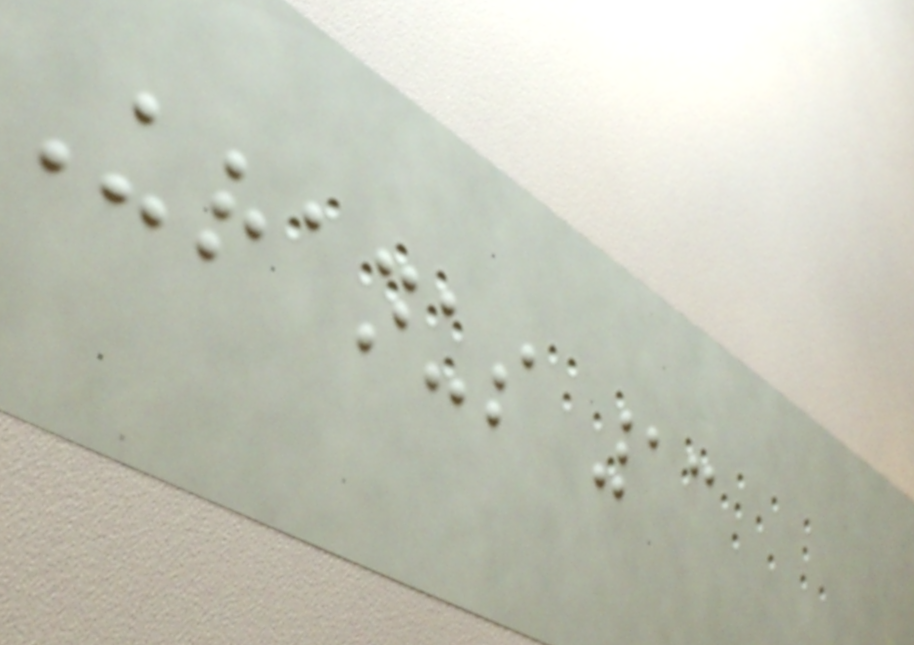Uranus 13
